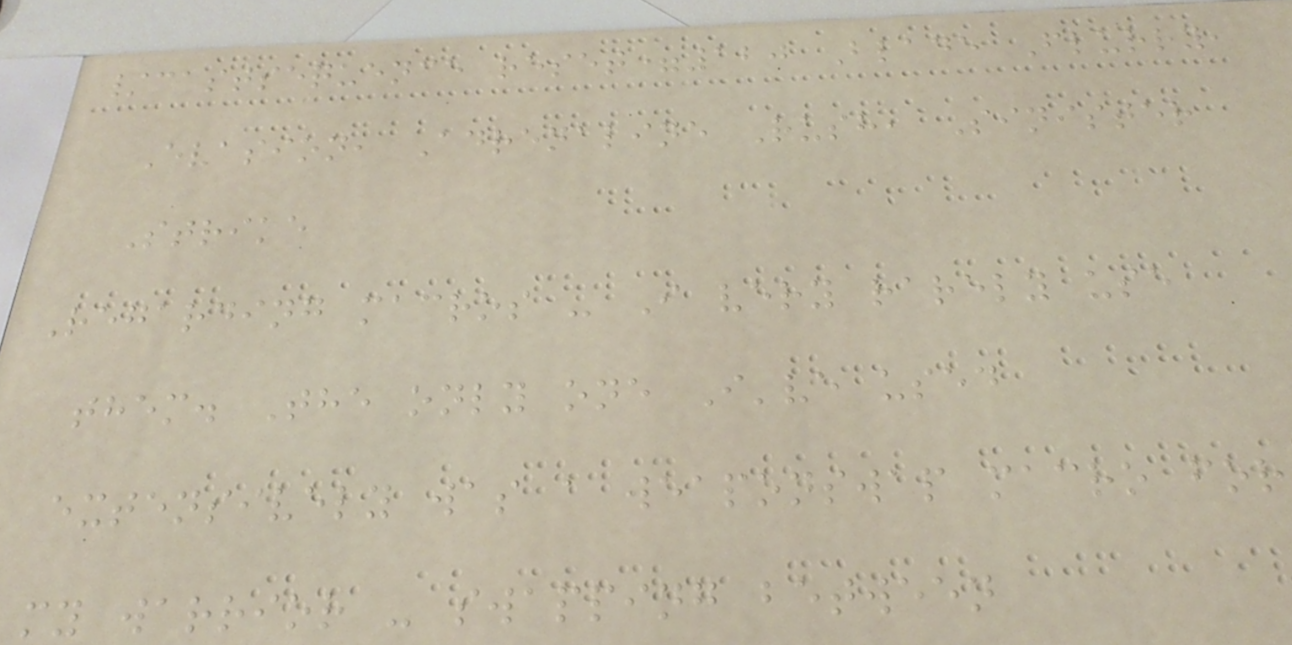/castsequence reset=120 Blade Flurry,
Evasion, Adrenaline Rush, Sinister
Strike
Regarding macros - I very rarely use
them. The only one I've used
extensively was a weaponswap macro for
my warrior - swapping between
